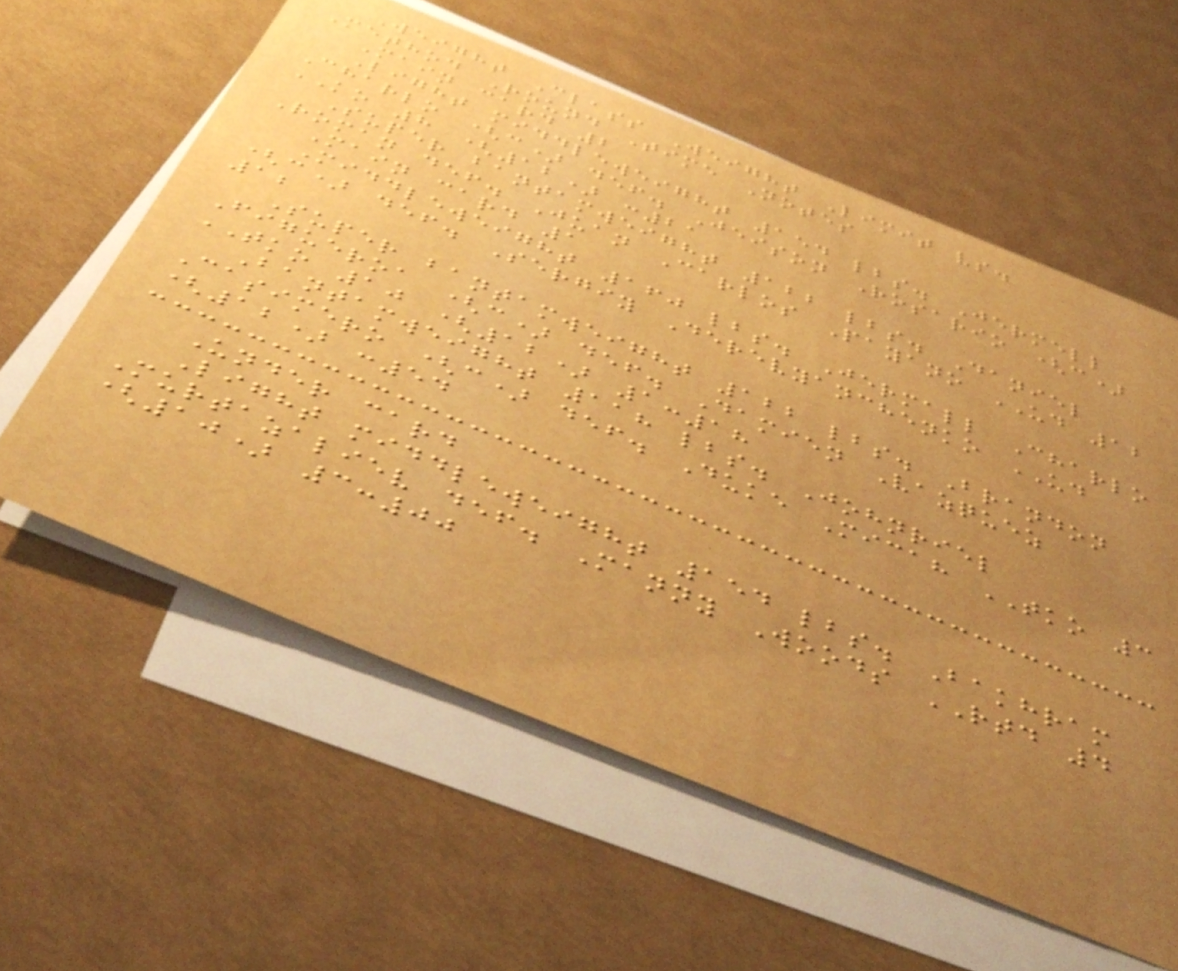Weight Class Weight Limit vs.
Method Round Time Notes
Main card 2
Light middleweight 154 lbs. Jermell
Charlo (c) def. Jeison Rosario (c)
KO 8 (12) :21
Super bantamweight 122 lbs. Daniel
Roman def. Juan Carlos Payano UD 12
Main card 1
Middleweight 160 lbs. Jermall Charlo
(c) def. Sergiy Derevyanchenko UD
12
Super bantamweight 122 lbs. Brandon
Figueroa (c) def. Damien Vazquez
TKO 10 (12) 1:18
Bantamweight 118 lbs. Johnriel
Casimero (c) def. Duke Micah TKO 3
(12) :54
Under card
Light middleweight 154 lbs. Bakhram
Murtazaliev def. Manny Woods RTD 4
(10) 3:00
